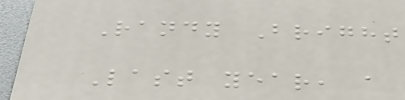Randy Bright
Last year, a
